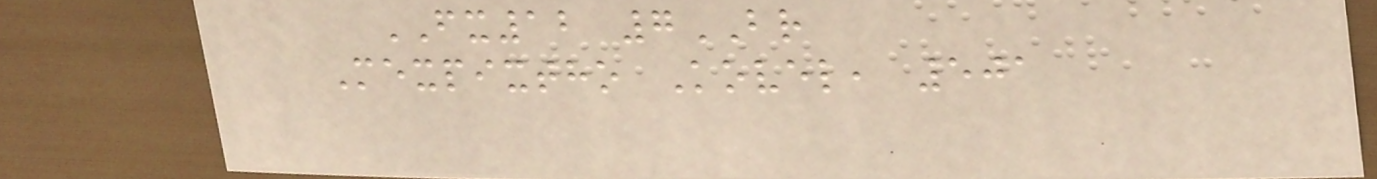FX12 7BR
Mexpixtho Kovel, 501
